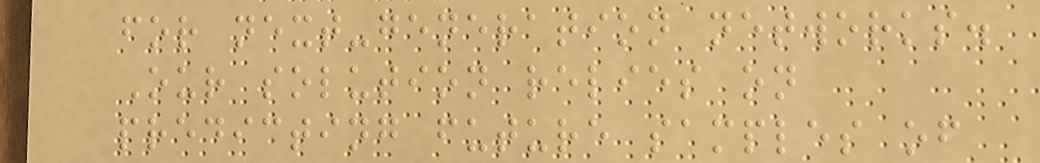for next-generation networks.
Our solution relies on
predicting future samples of
